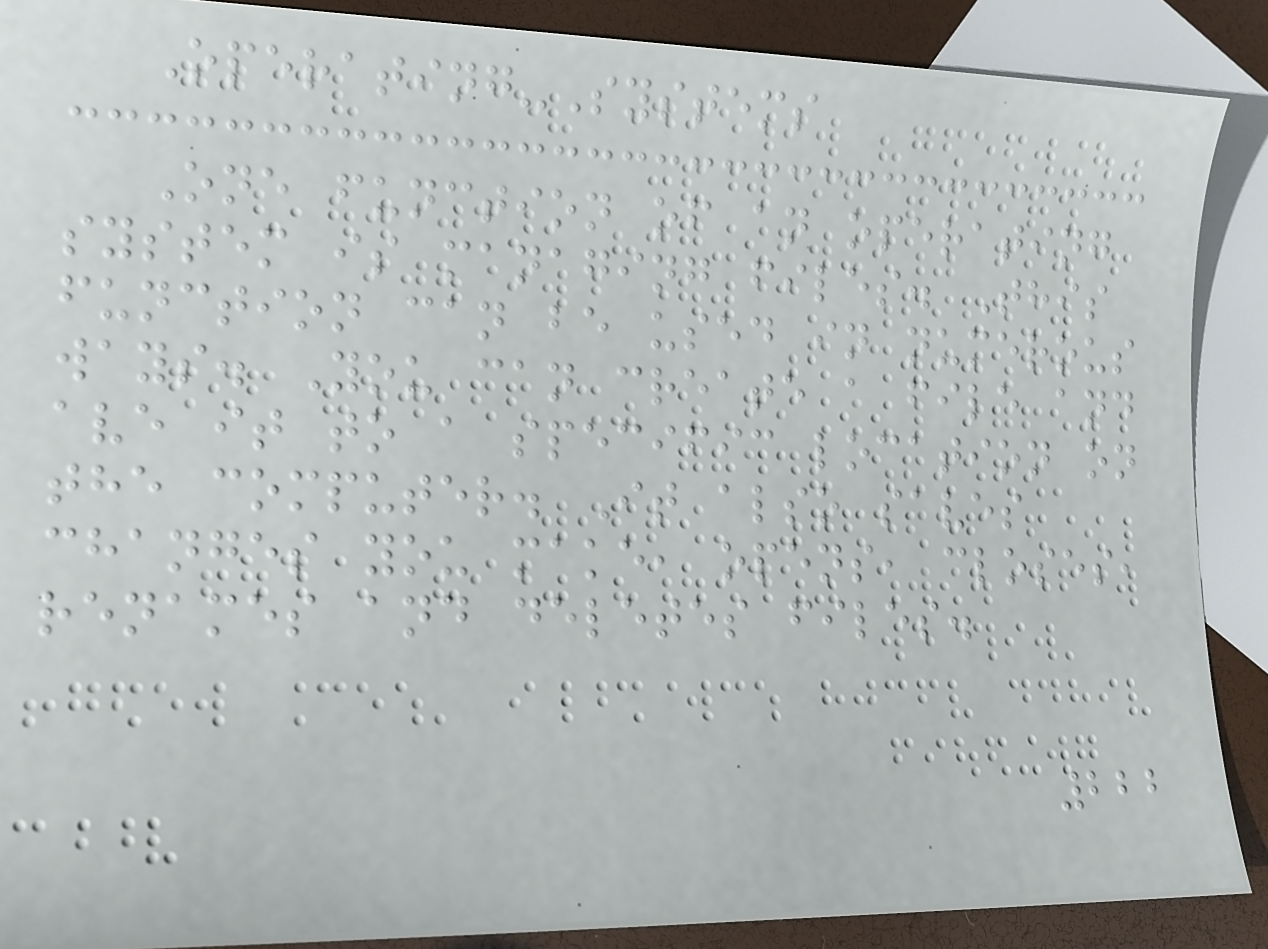Operating-Systems
One function of an operating
system is managing files. This
function can be used in numerous
ways. You can create a file and
ave it to a specific location on
the computer. It also saves
changes you make, opens, closes,
renames and deletes files.
222
